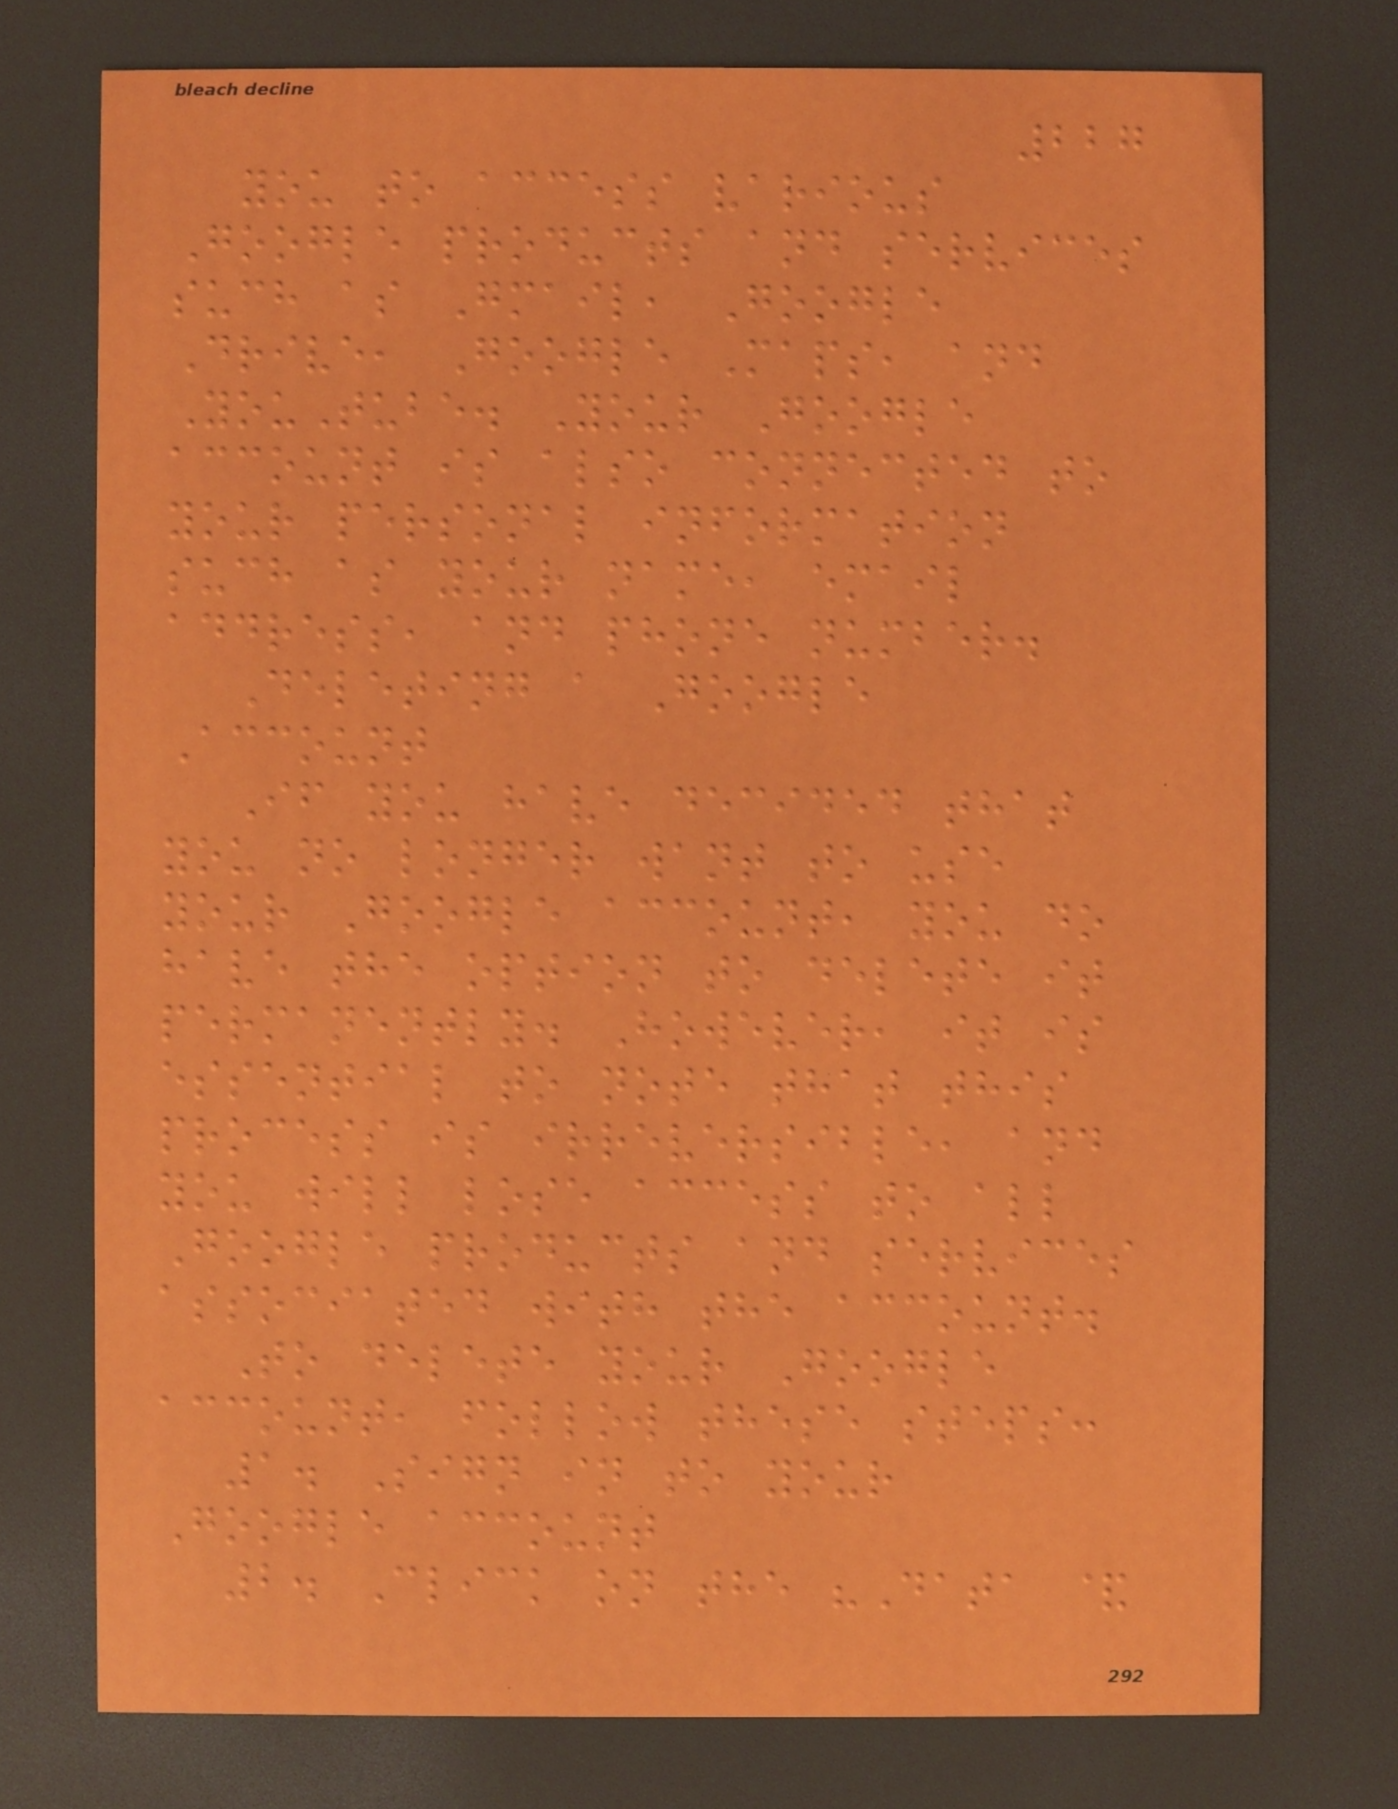227
you to access various
Google products and services
such as Gmail, Google
Drive, Google Maps, and
YouTube. Your Google
account is also connected to
your personal information
such as your name, email
address, and phone number.
Deleting a Google
Account
If you have decided that
you no longer want to use
your Google account, you do
have the option to delete it
permanently. However, it is
essential to note that this
process is irreversible, and
you will lose access to all
Google products and services
associated with the account.
To delete your Google
account, follow these steps:
1. Sign in to your
Google account
2. Click on the "Data &
